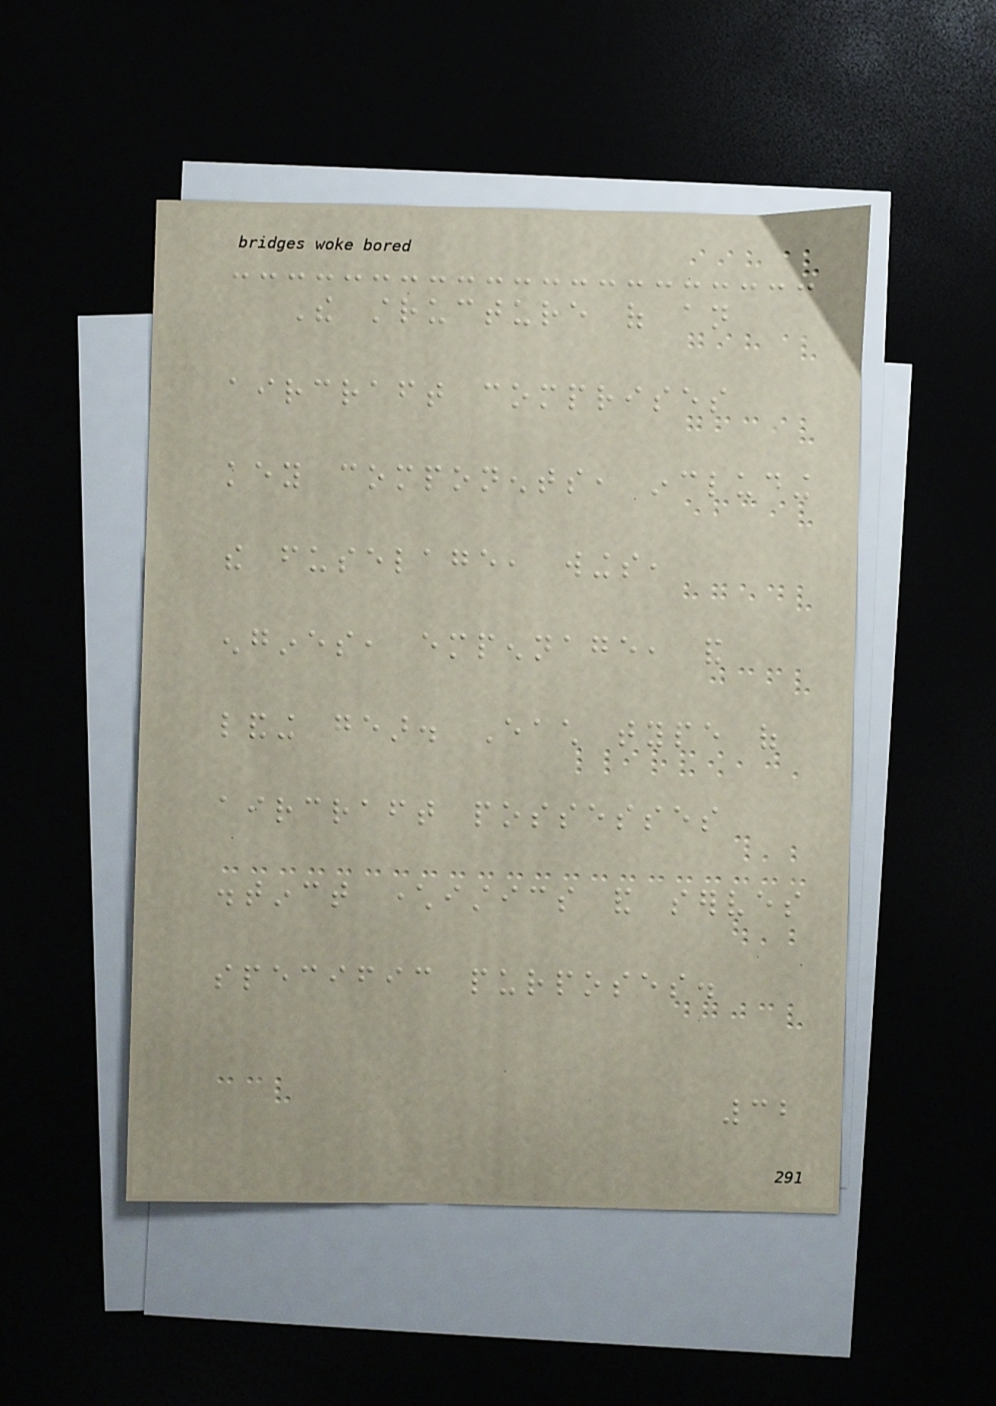The structure of an
aircraft comprises
key components, including
the fuselage, wings,
engines, empennage, and
landing gear. Each type of
aircraft possesses
distinct characteristics and serves
specific purposes.
32
